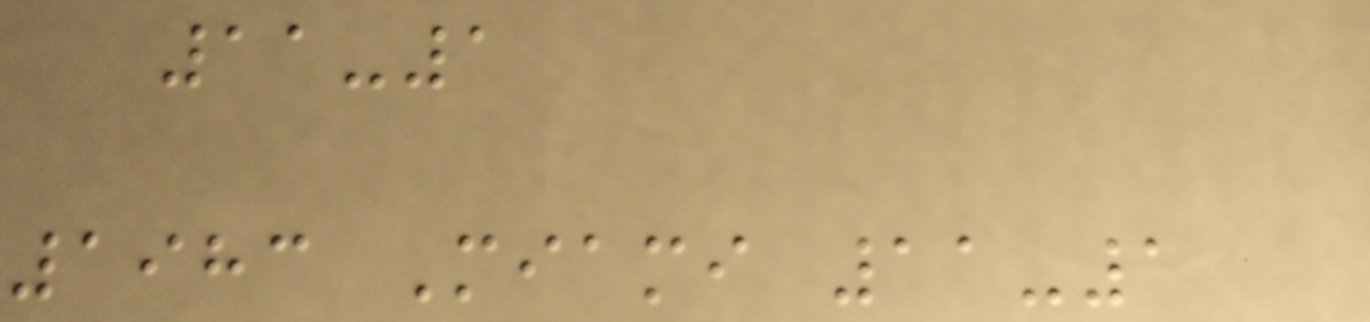11-1
1983 Miami 11-1
